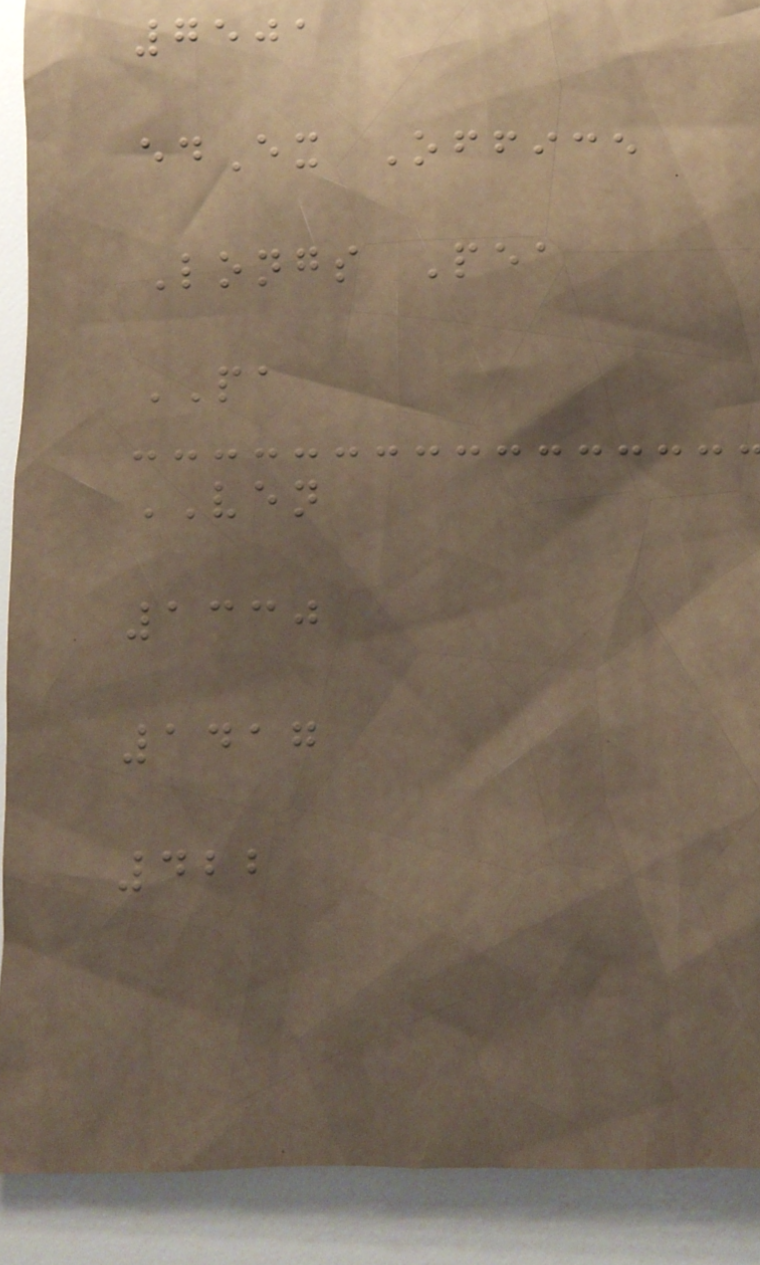7501
edEx Office
Longs Pea
PA
VEN
1330
1417
422
